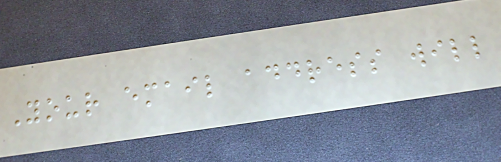Your email address will
